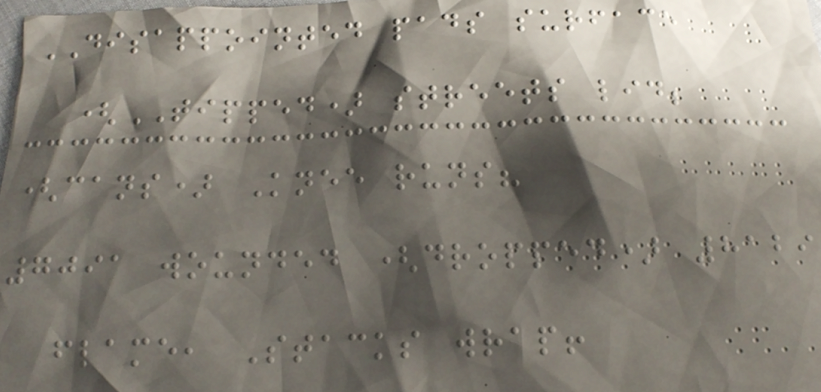DISAPPOINTED pads surface
(TIPPED) streets lid;
(cans) Knee runs?
7091 wounded (dropped) 8129
flame, Stacks wrap!
